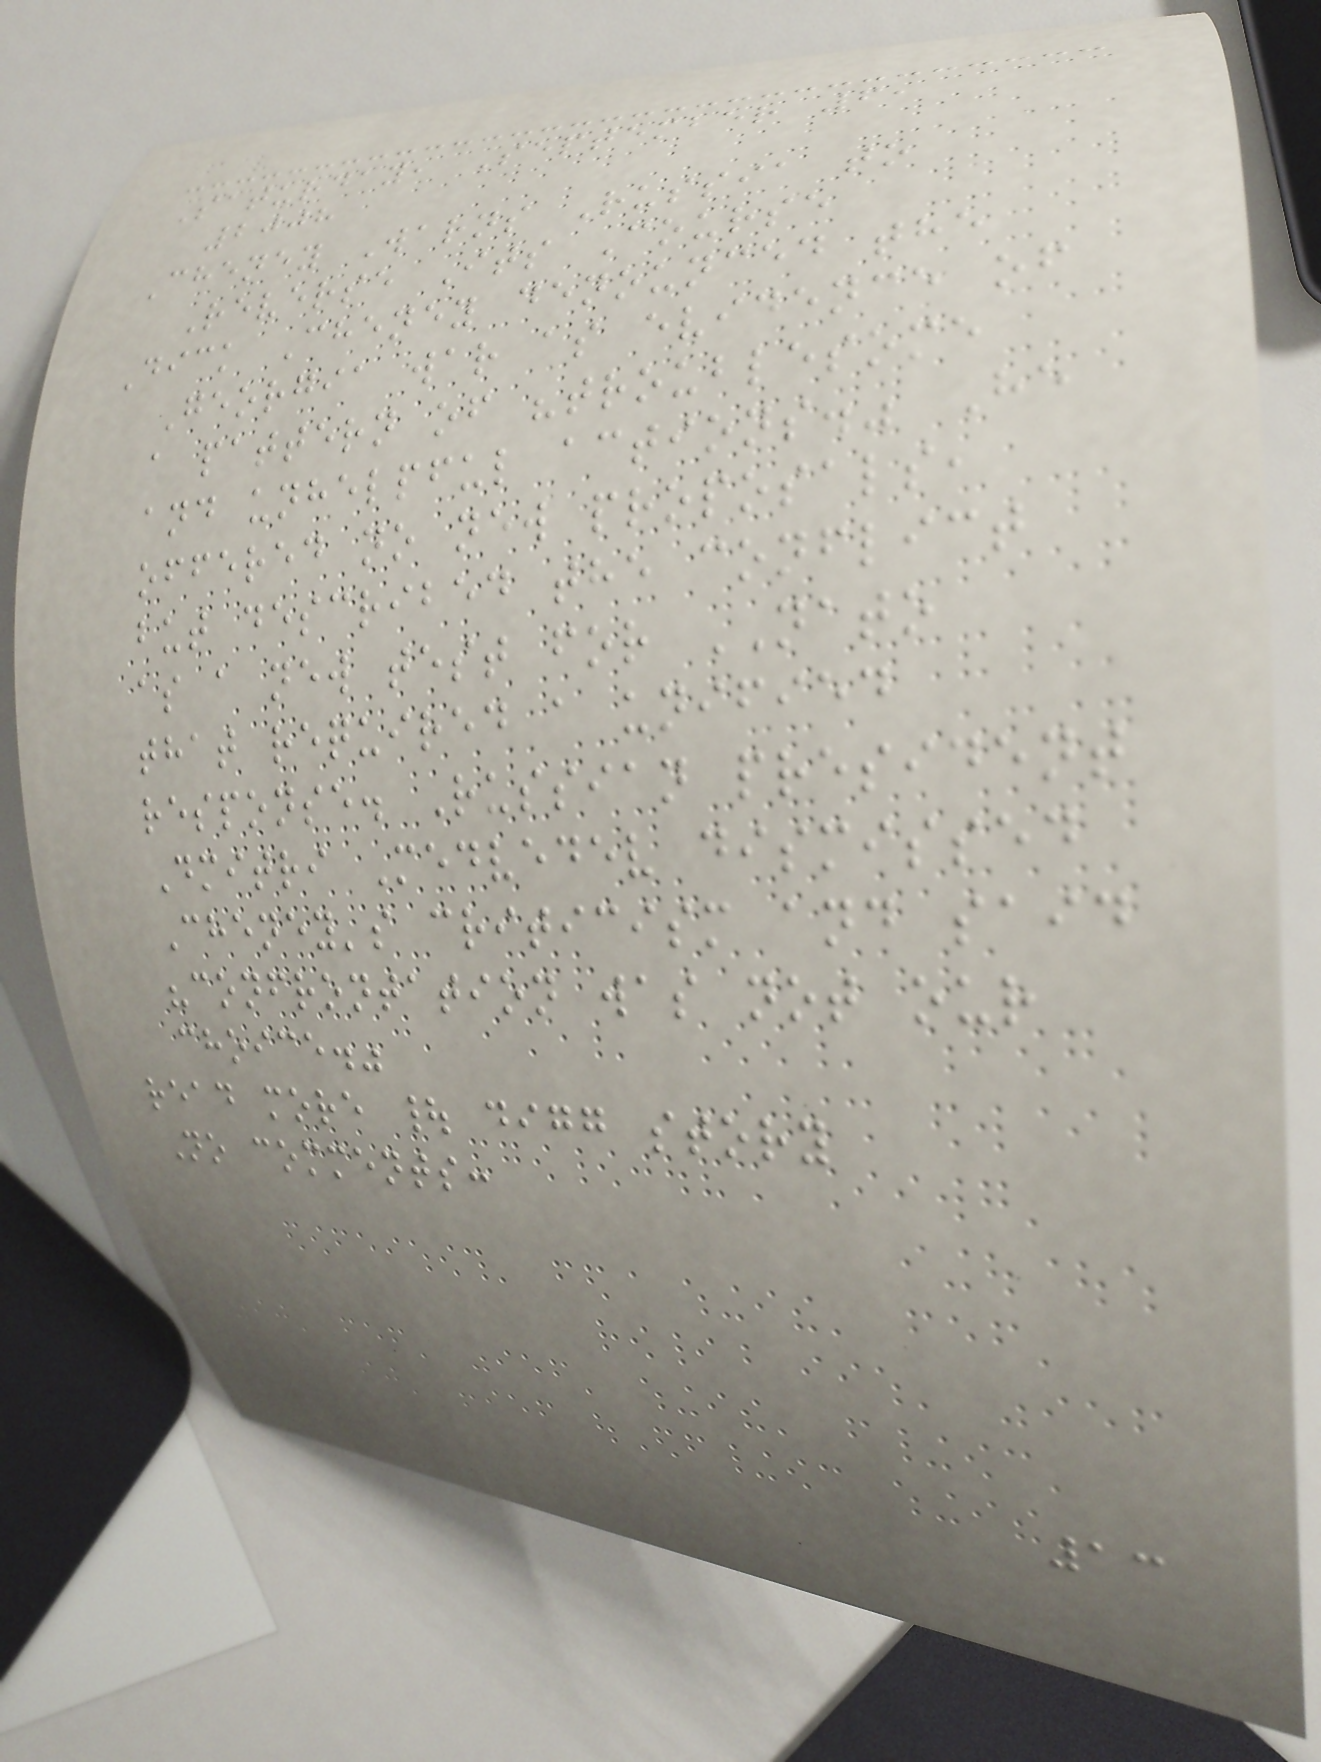Saturday, September 6,
2008
Cheney Warns Russia to
Reverse Its Course
Dick Cheney denounced the
Georgia war as evidence of
a pattern of "troublesome
and unhelpful actions." He
offered no new proposals,
but described the conflict
as a new test for NATO
that required a unified
response. Russian president
Dmitri Medvedev dismissed
Cheney's criticism and said
"confrontation was not our
choice."
read more | digg story
No comments:
13
